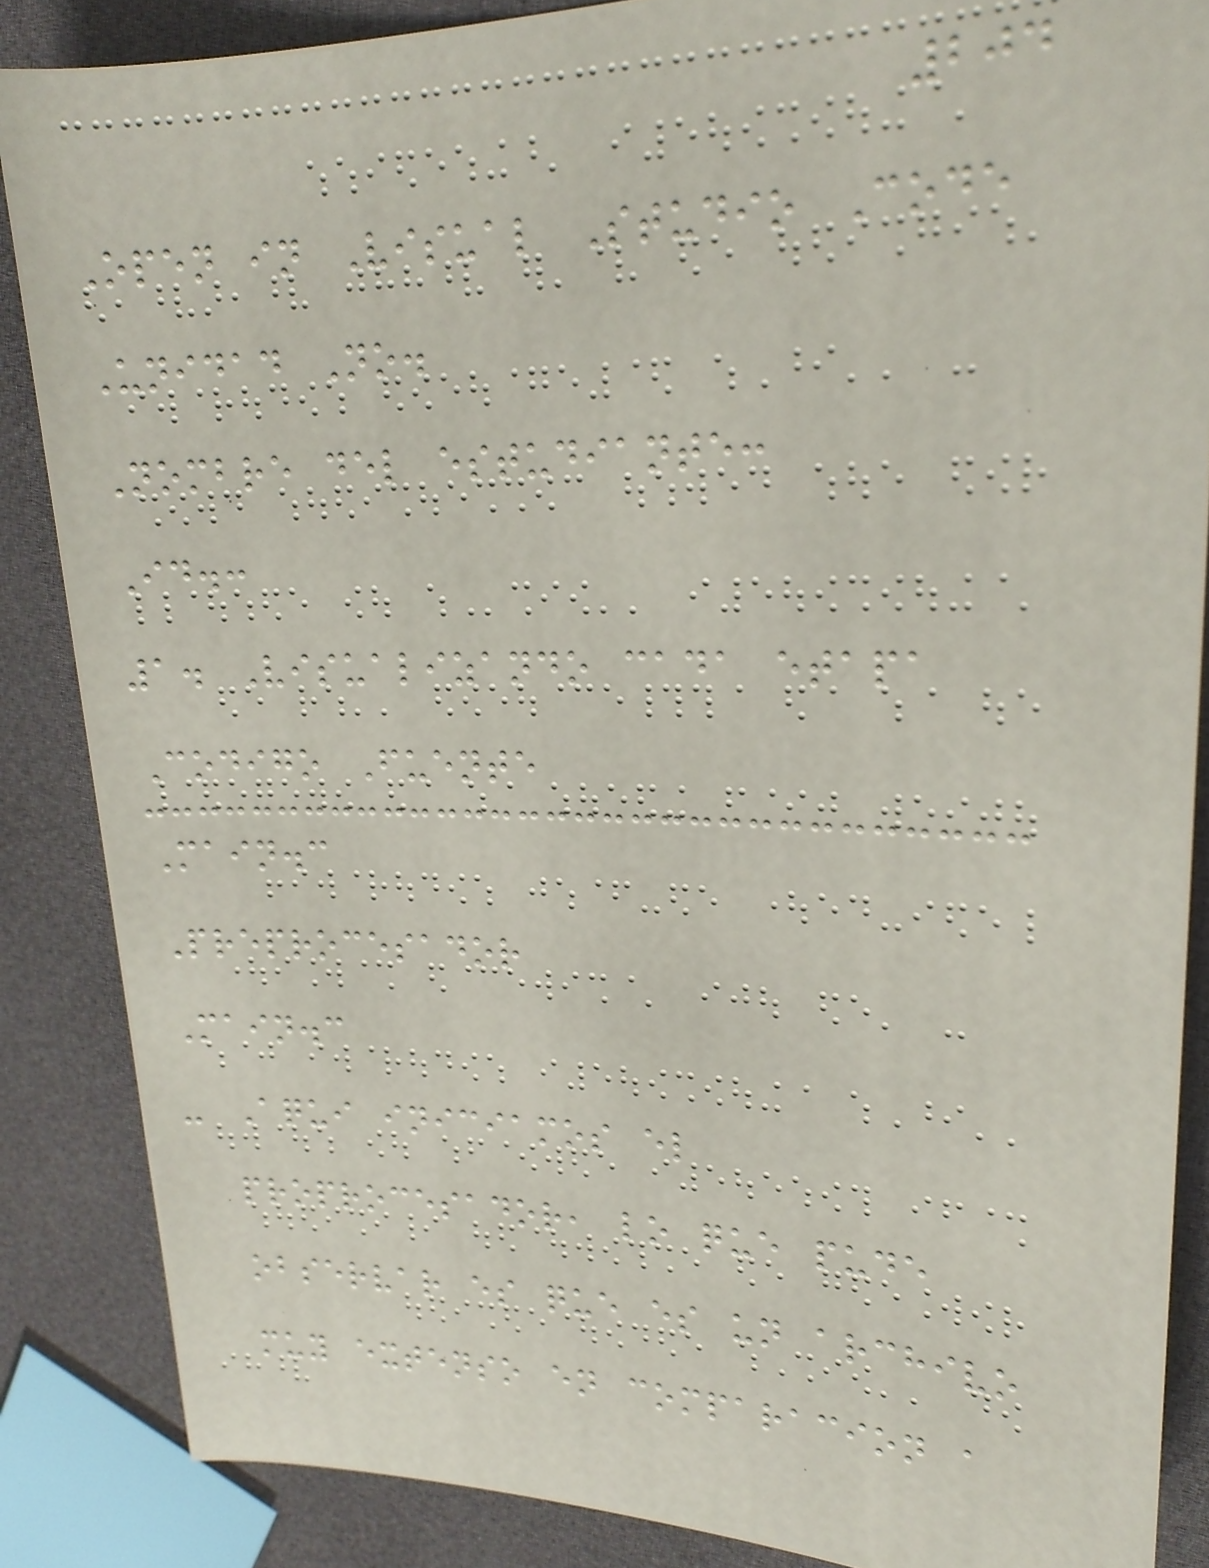204
Open in Visual Studio Code
Unidad No.
Nombre del estudiante:
Id.:
1. Visualizando cada etapa
Codigo Fuente
Main.c
Preprocesador
Main.c
- Aqui iniciamos el
proprocesador, lo que pude
observar es que es un archivo
muy extenso en comparacion a
